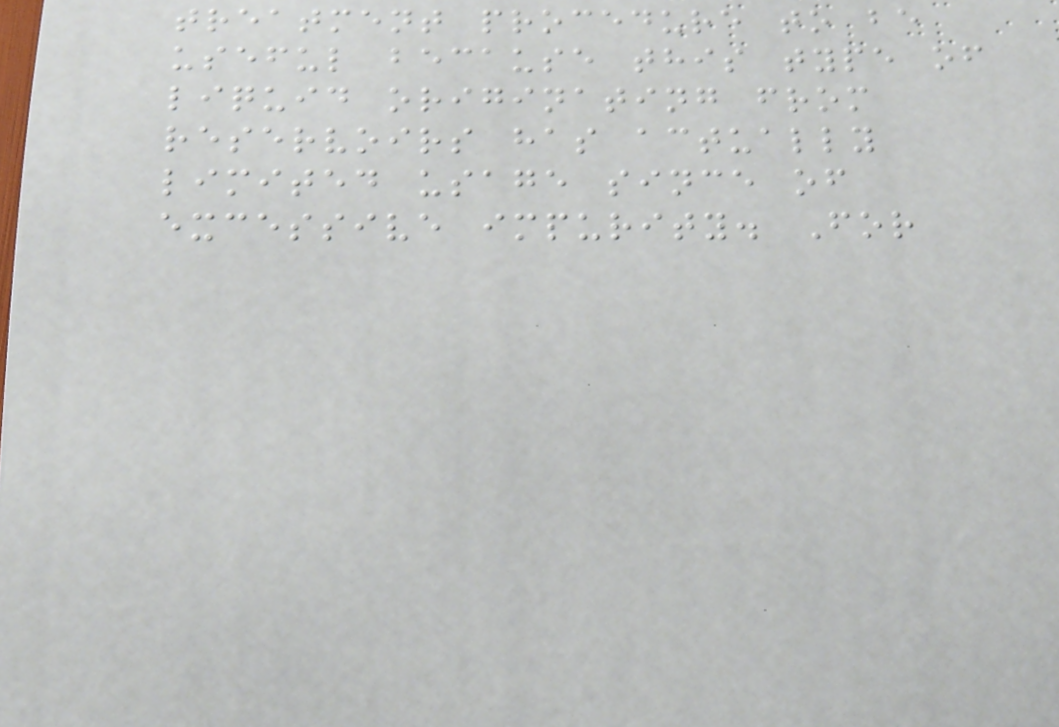treatment procedure to be
useful because this type of
liquid originating from
reservoirs has actually
limited usage since of
excessive impurity. For
